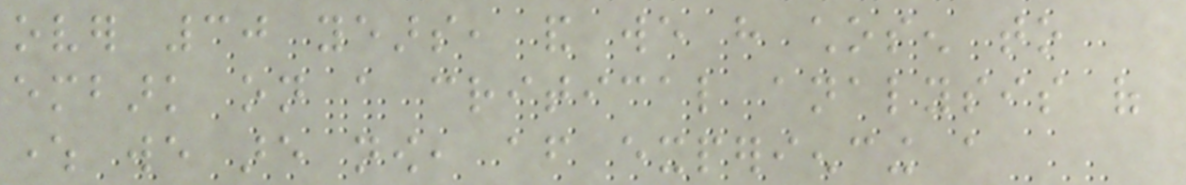over 30 years, and we have chosen to
embark on a critical analysis of
where we are now, after experiencing a
